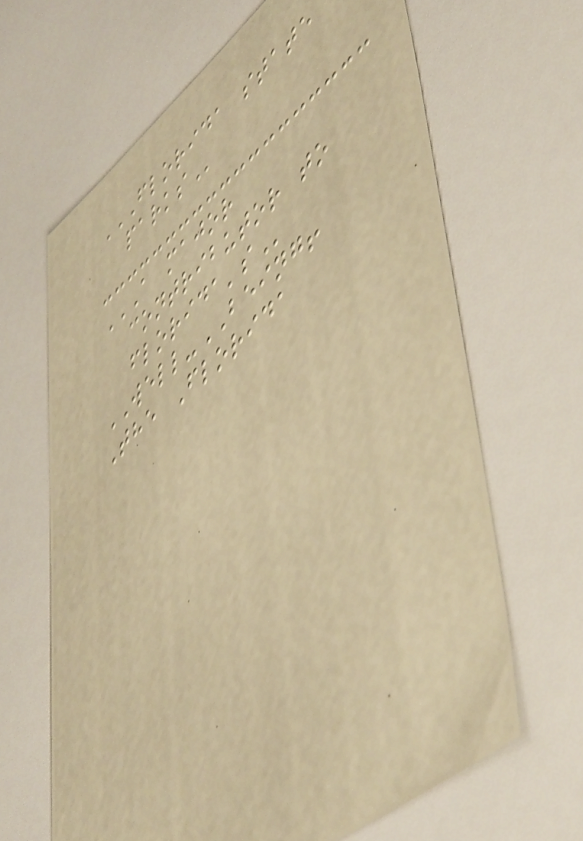FLORIDA STATE
PARKS
A MAJOR
CONTRIBUTOR TO
FLORIDA'S
WELL-BEING!
The Florida
